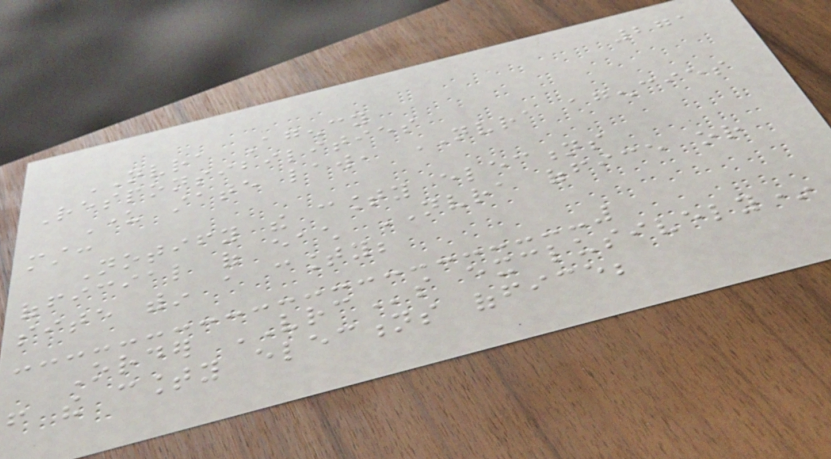271
NVRA Agency
Responsibilities
Under state law, NVRA agencies
must:
Notify the county elections
official of each NVRA office or
site within a county;
Order VRCs exclusively*
from the county elections office;
